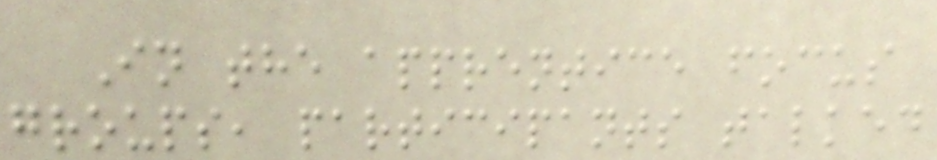In the apprentice focus
groups, participants talked
